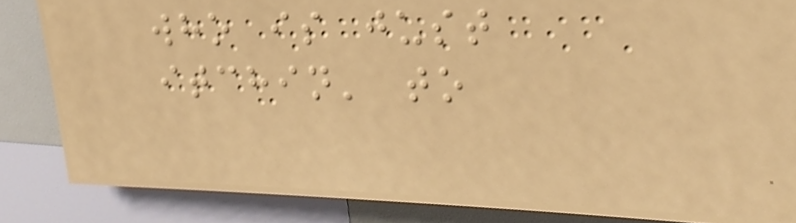who is just
itchin' to
